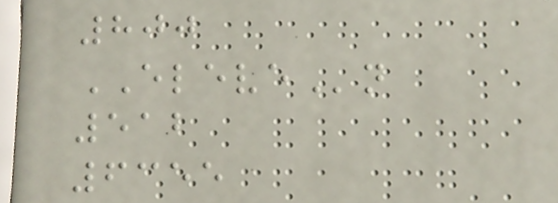800
ELEVEn
512
6355
